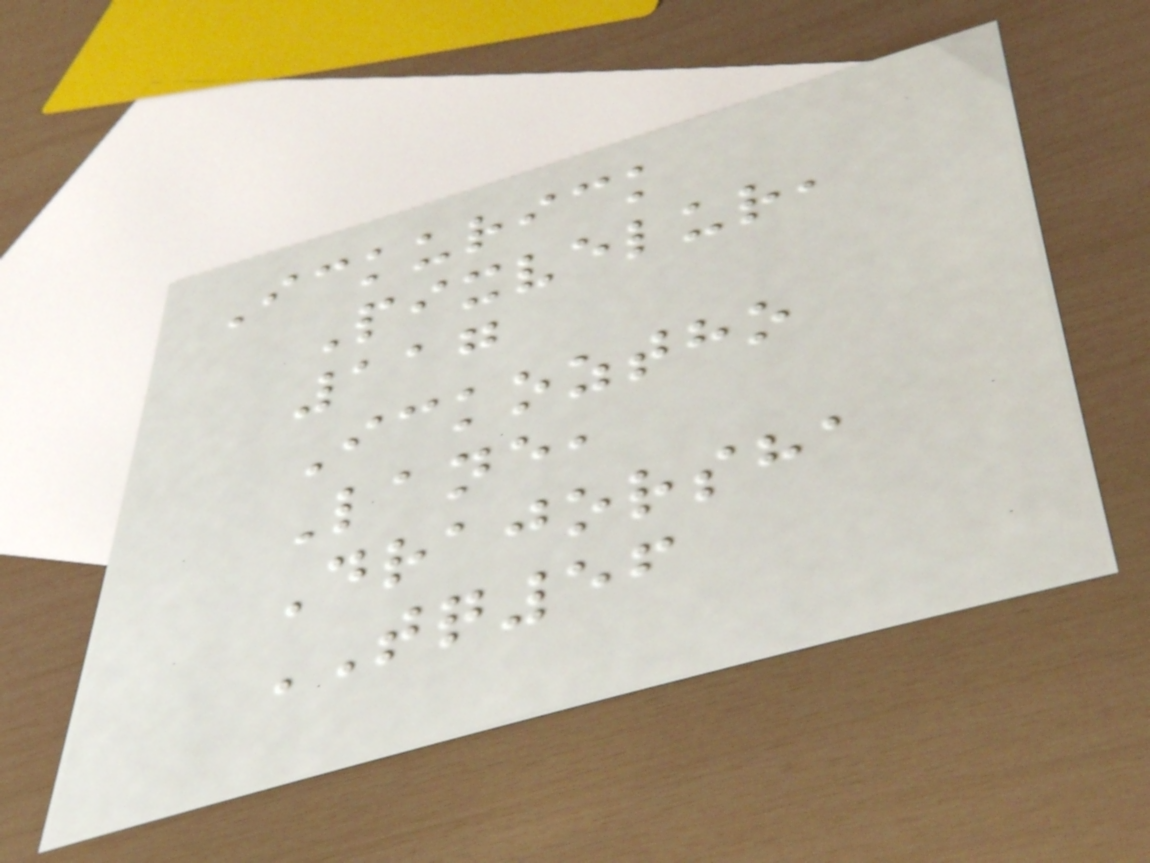Ickurick
Pixvelur,
117
Ickoztho
Lane,
Drajorsha
TQ56
